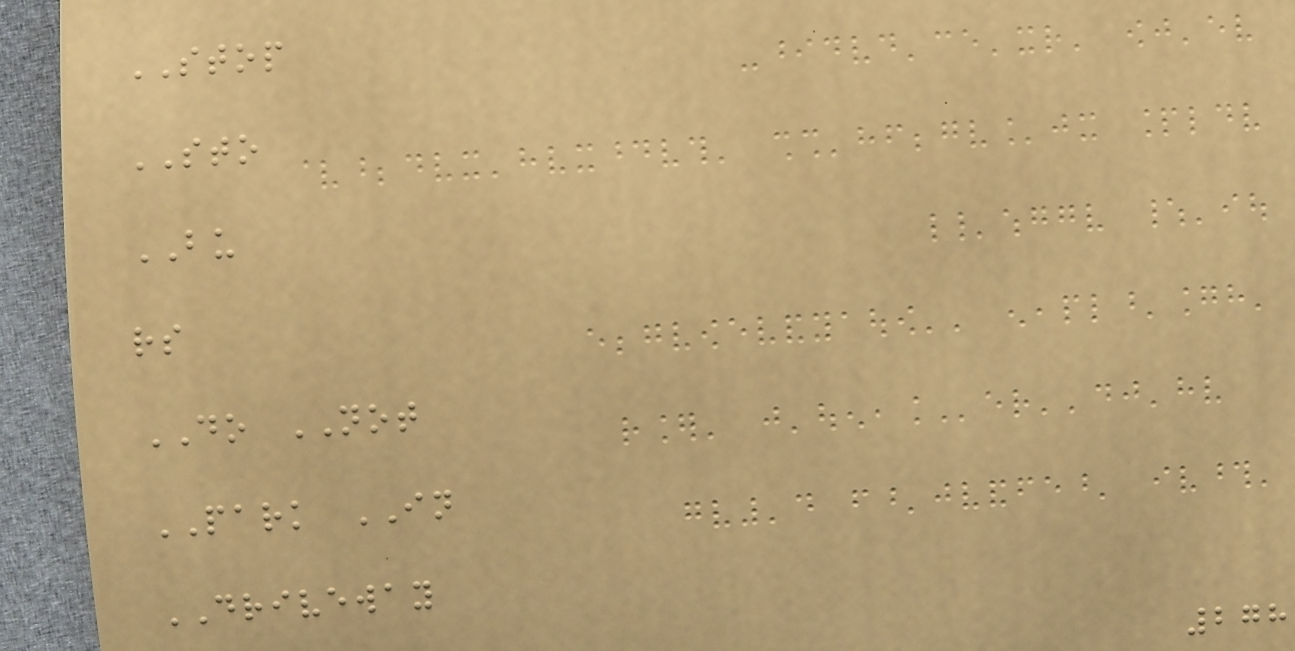STOP
STO
BU
rs
DO NOT
PARK IN
DRIVEWAY
278
